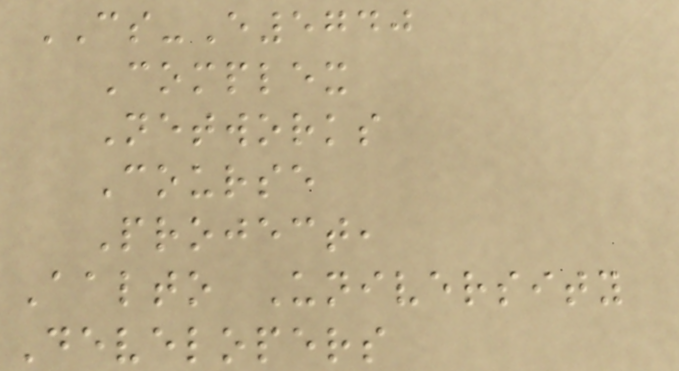CS-E5740
Complex
Networks
Course
Project,
Aalto University
Developers
